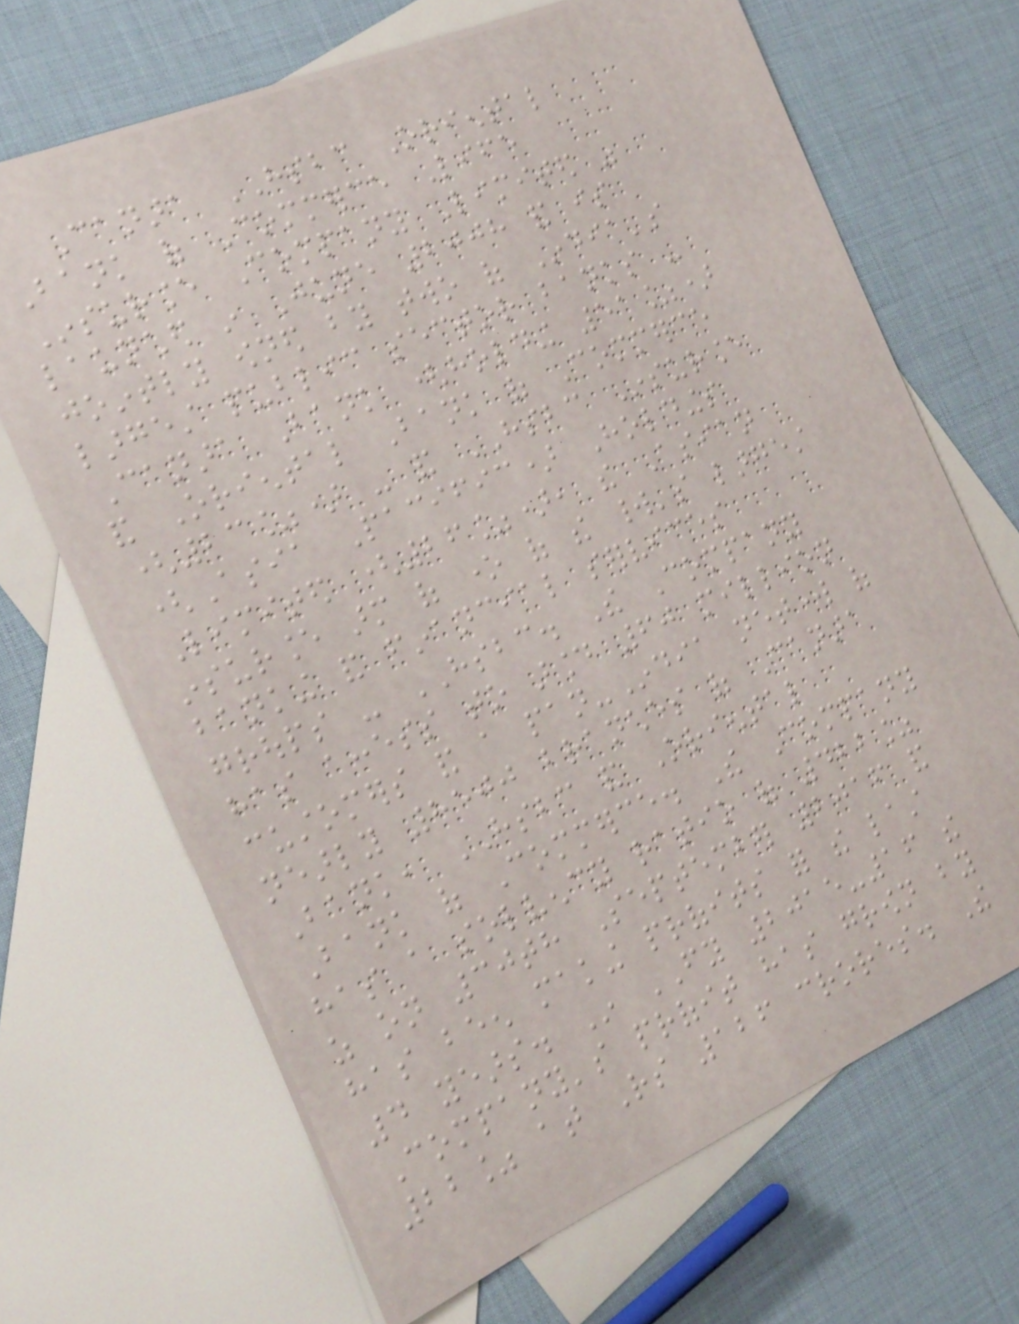Canara HSBC Oriental
Bank of Commerce Life
Insurance Company Limited was
launched in June 2008 and is
jointly owned by two of India's
largest public sector banks -
Canara Bank (holding 51%)
and Oriental Bank of Commerce
(23%) - and HSBC Insurance
(Asia Pacific) Holdings
Limited (26%), the Asian
insurance arm of one of the world's largest
banking and financial services
groups - HSBC. The Company
has access to around 60 million
customers and a pan-India network of
nearly 8500 branches of Canara
Bank, HSBC and Oriental
Bank of Commerce. The Company
has a solvency ratio of 422%
as on 30th September 2016 and
has been making profits for the last
4 years. In FY 2015-16 the
Company's profit has grown by
22% at Rs 126 crores. The
